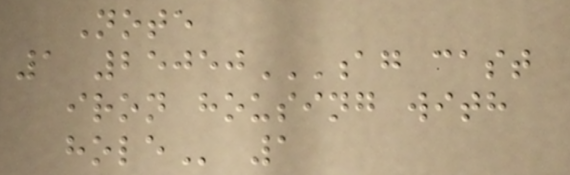Note
1 25050AG CAST
IRON HOUSING WITH
HOLE 1
